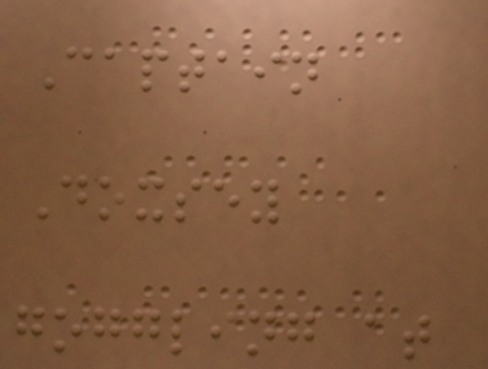Captain
Doxsey
goggling at
